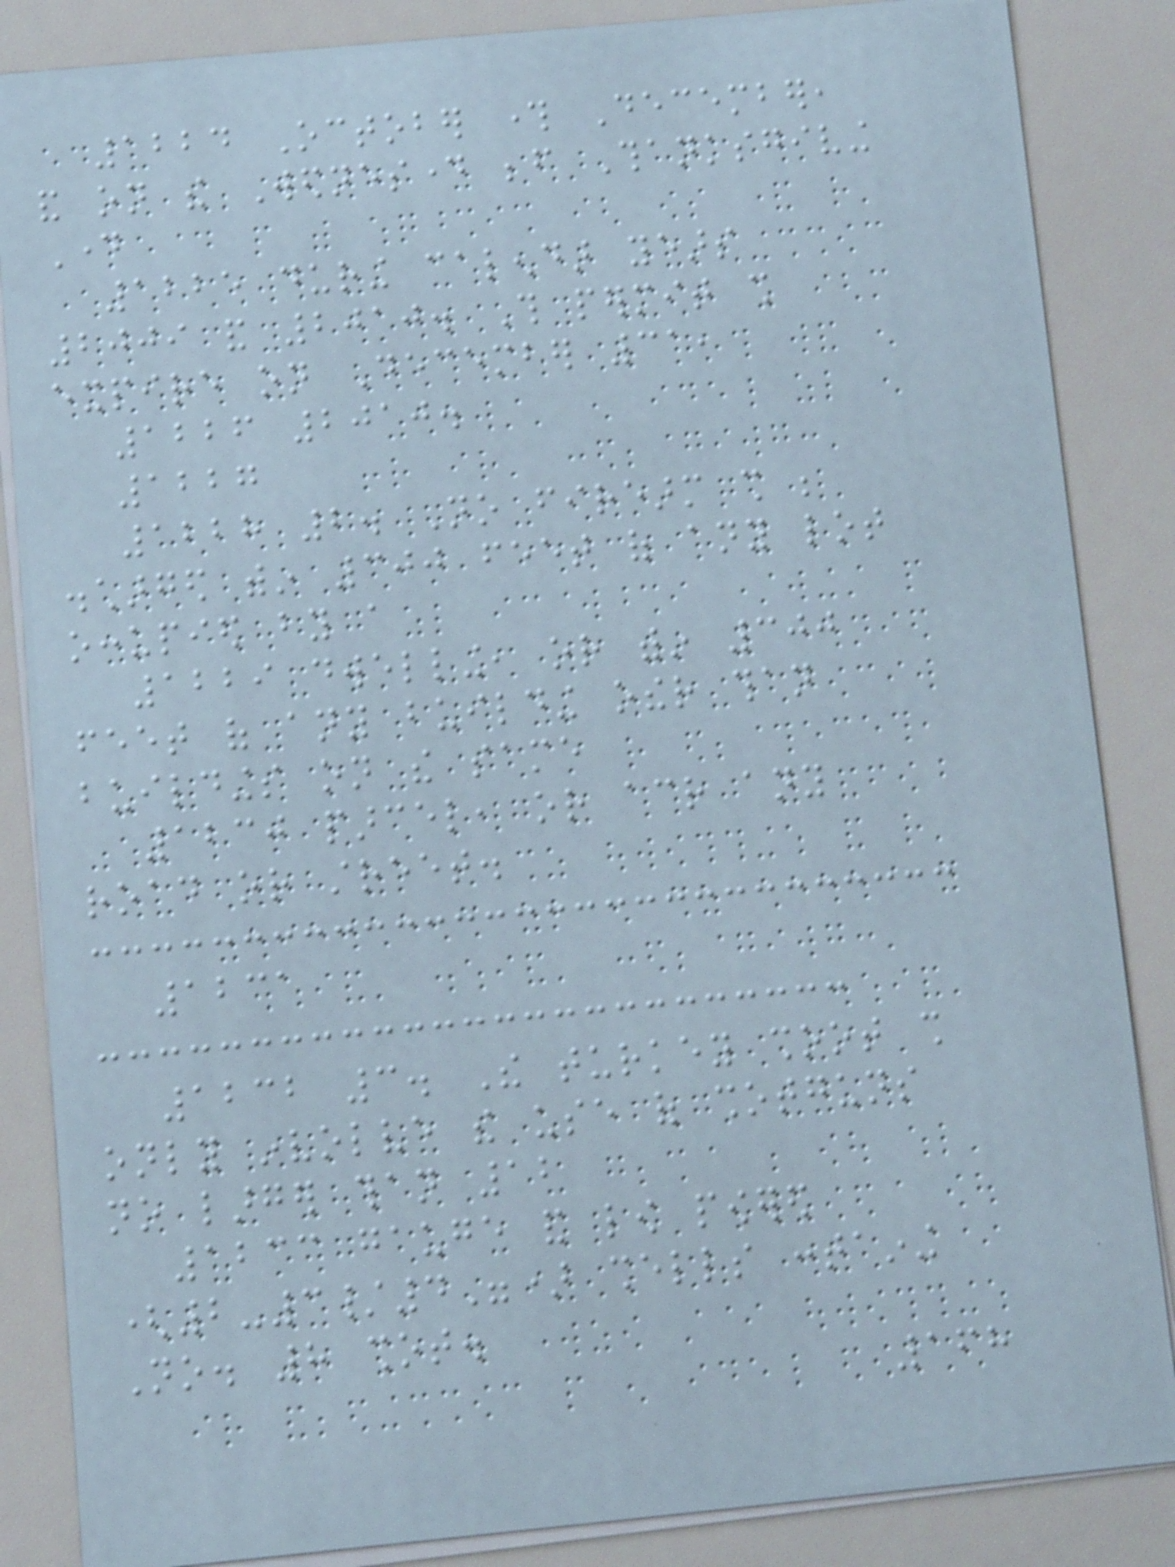1224 October through December,
and on the Wednesday before Thanksgiving
Day
1225 during calendar years
2009 and 2010. This permit shall
expire on December 31,
1226 2010.
1227
1228 2. No firearm shall be
discharged within 300 feet of any lot
occupied by a
1229 dwelling, or within 300
feet of any building other than
buildings on the same
1230 parcel, or across any
road or street.
1231
1232 3. The turkey shoot shall
only involve the use of shotguns
no larger than 12
1233 gauge and low powered
(2-3/4") shells containing
No. 8 shot.
168
